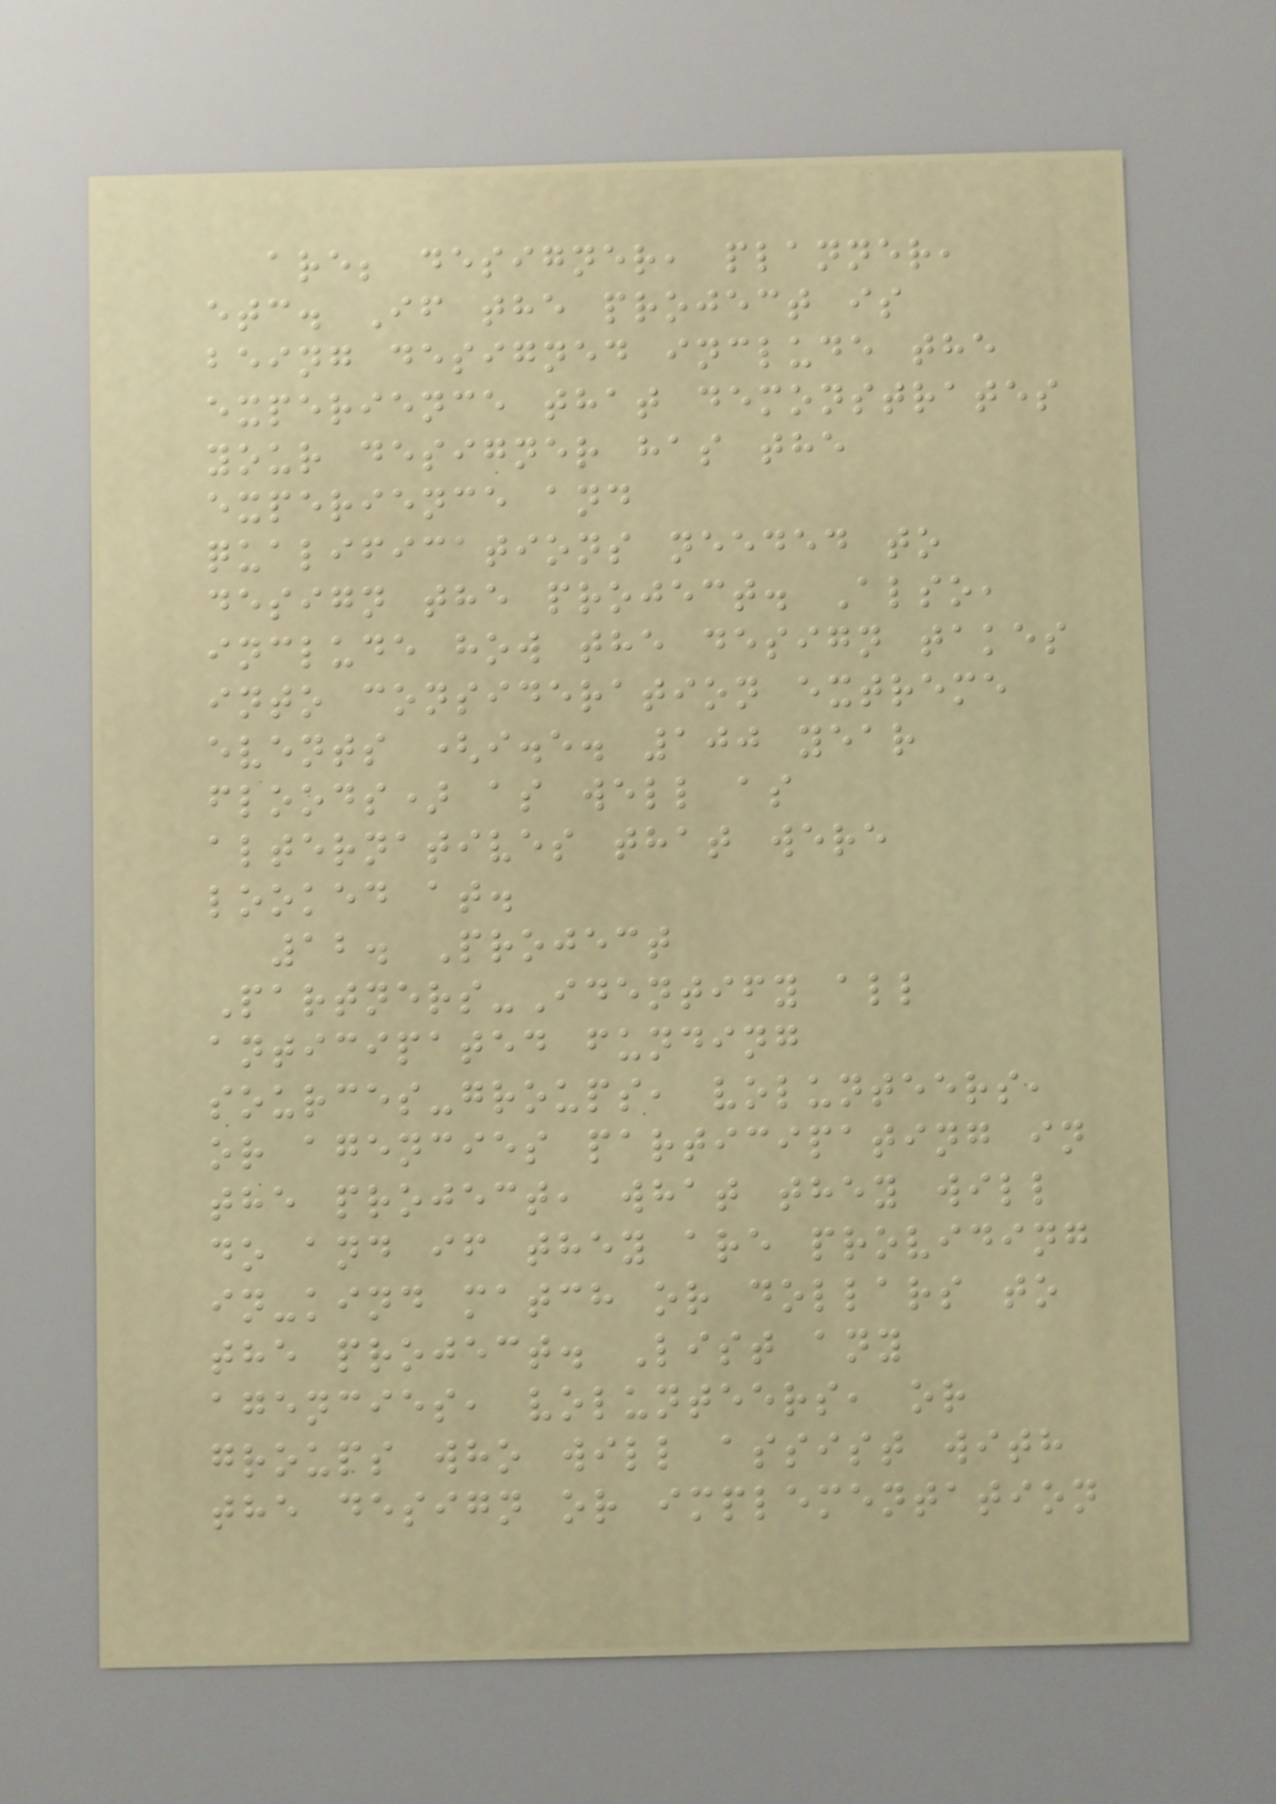are; designer, planner,
etc. If the project is
being designed include the
experience that demonstrates
your designer has the
experience and
qualifications needed to
design the project. Also,
include how the design takes
into consideration extreme
events (i.e. 100 year
floods) as well as
alternatives that were
looked at.
12. Project
Partners-Identify all
anticipated funding
sources-groups, volunteers,
or agencies participating in
the project, what they will
do and if they are providing
in-kind match or dollars to
the project. List any
agencies, volunteers, or
groups who will assist with
the design or implementation
